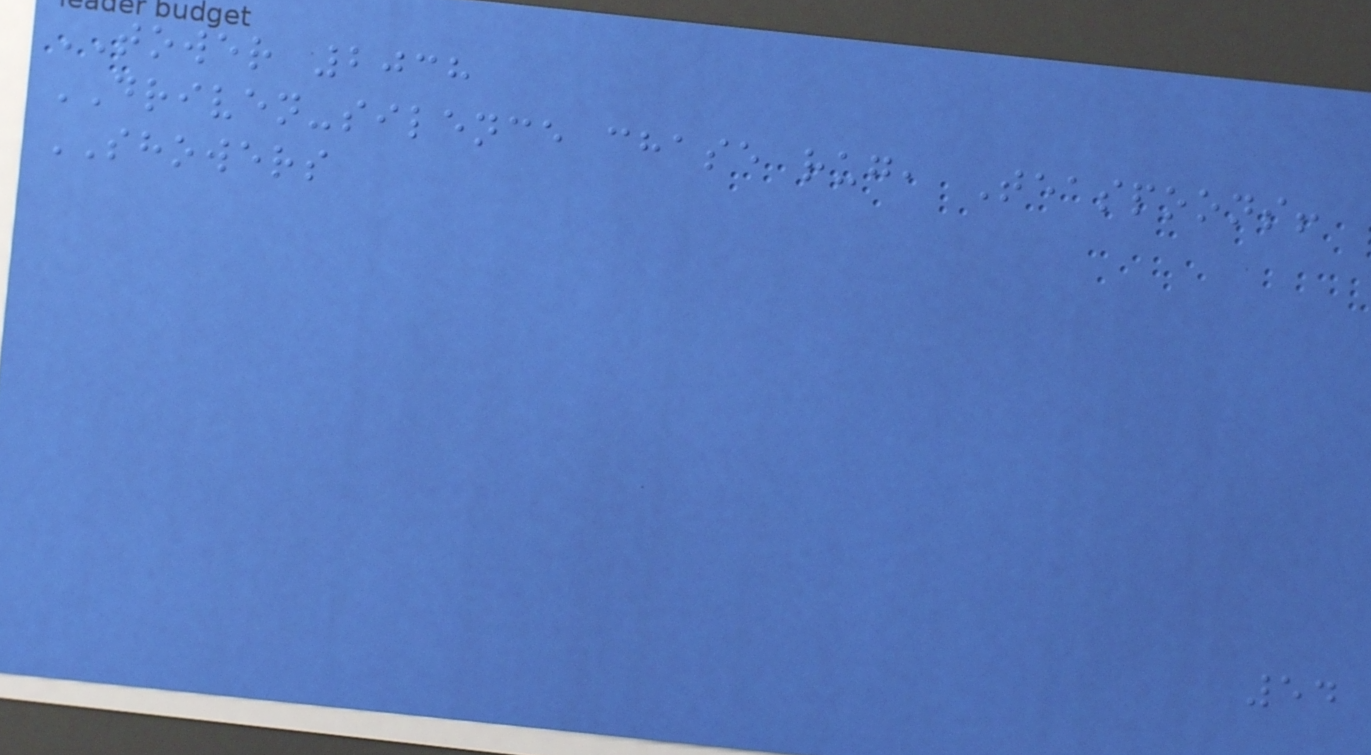TOWER 2038
DRIVEN-silence chase rug, Teaspoons!
SHOWERS
54
